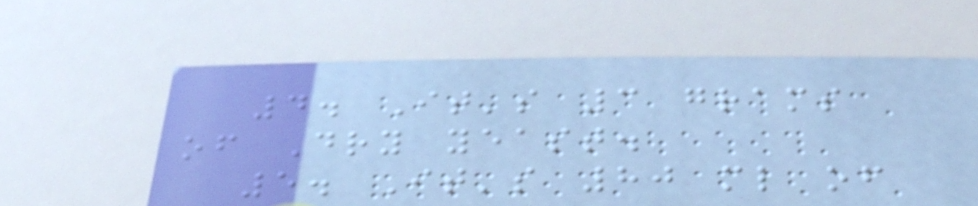4. It's 3 grams
of Dry yeast.
5. It's 80 ml of
